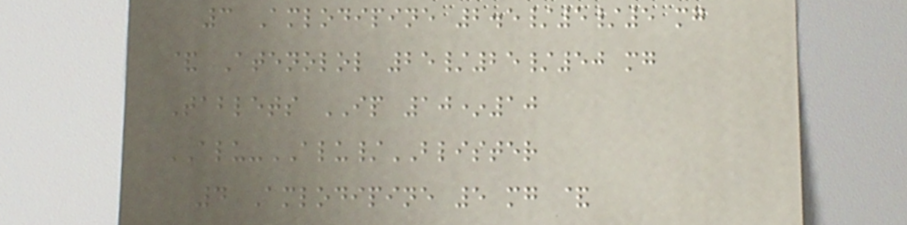3 Amlodipine 2.5/5/5 mg
& Atenolol 25/25/50 mg
Tablets IP 10*10
ALU-ALU/BLISTER
4 Amlodipine 5 mg &
